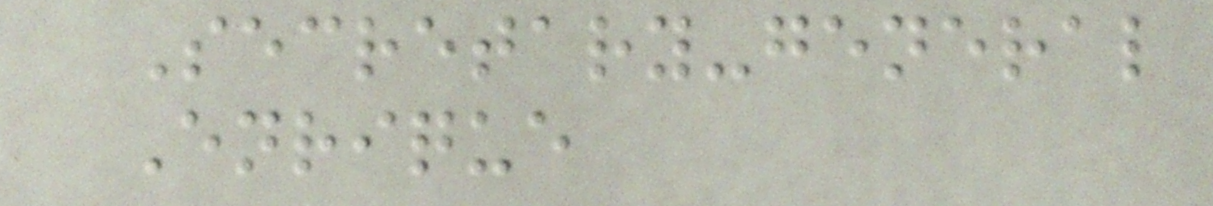Secretary-general
Enrique
